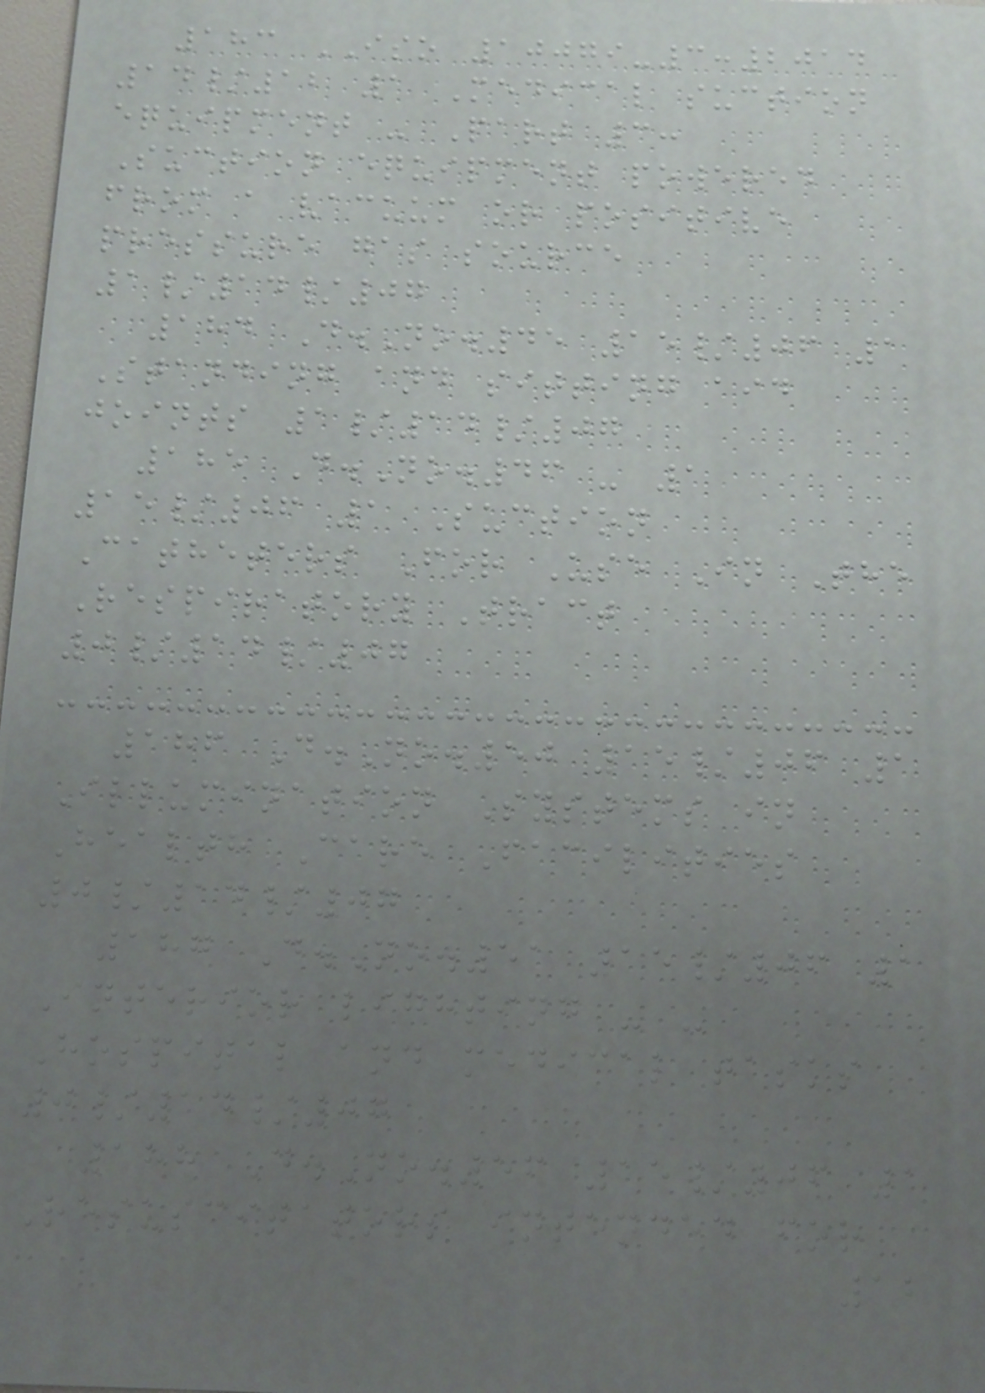183 ISO 10079-3:2014
14/12 1 Medical suction
equipment - Part 3:
Suction equipment powered
from a vacuum or positive
pressure gas source
1/14/07
184 D.No.45 15/06 1
Standing and sitting aid
joints 1/14/07
185 D.No.46 - 1
15/06 1 Suction
Catheters For Use In The
Respiratory Tract
0/14/07
186 D.No.50 15/06 1
Illumination Systems in
Health Care Facilities
0/14/07
187 D.No.51 15/06 1
Interior lighting - -
Hospital and medical tasks
0/14/07
188 D.No.56 15/06 1
Resuscitators intended for
12
